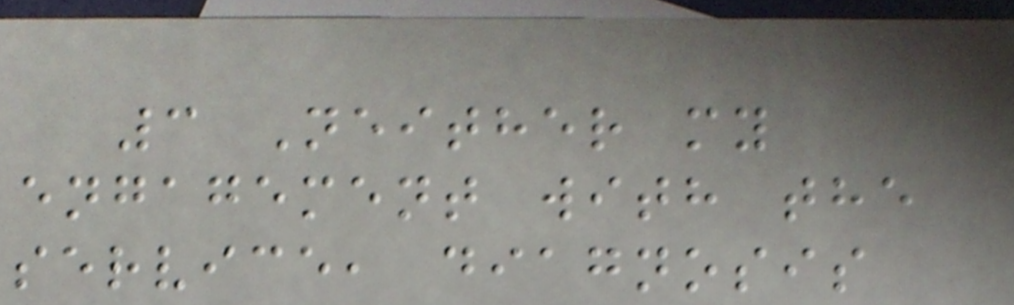3 Neither my
engagement with the
service, diagnosis
